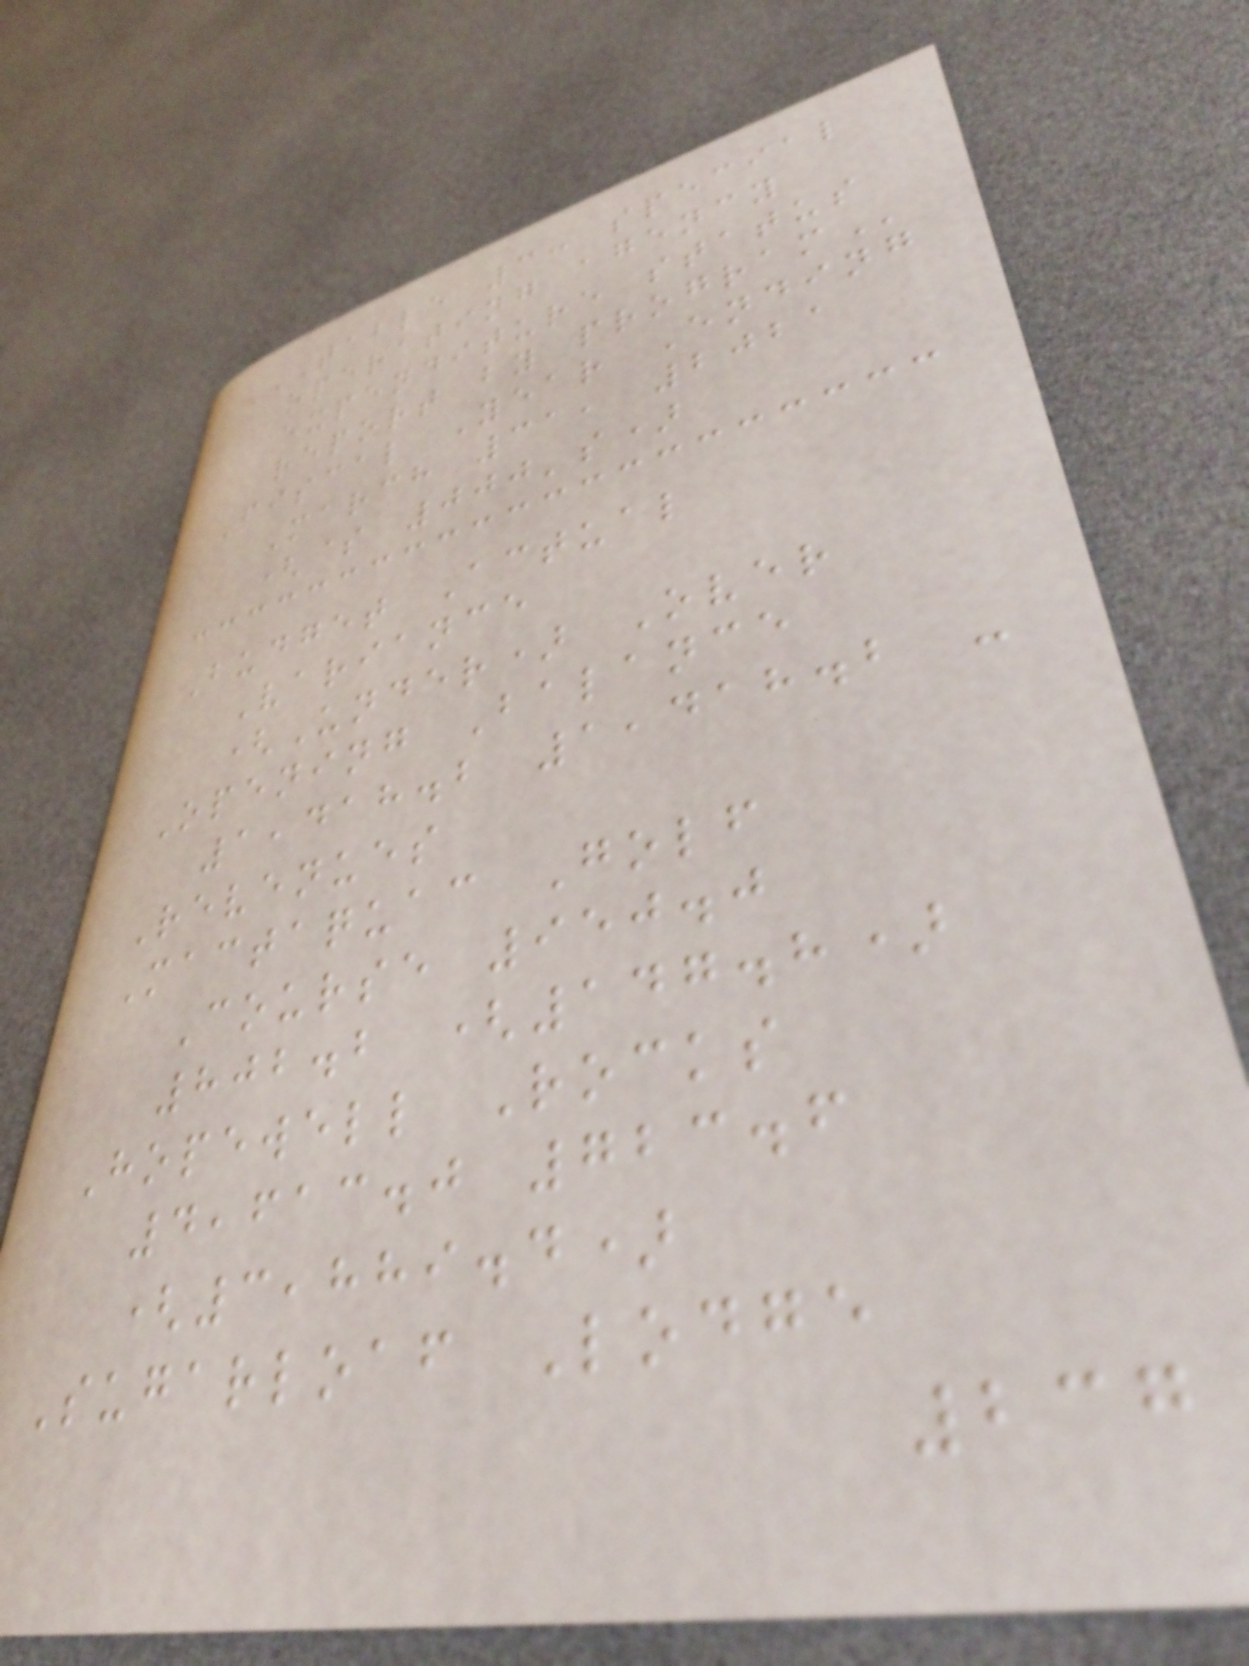TABLE 3: SPECIAL
OPERATING AGENCY
EXPENDITURE STATUS
REPORT BY PROGRAM
Fiscal Year Ending
March 31, 2021
($ 000's)
Budget Actual
Variance
(Under) Over
Opening Balance
1,418.2 1,418.2 -
Revenues
Mactaquac Golf
Course 950.0
802.2 (147.8)
Hopewell Rocks
4,613.0 723.6
(3,889.4)
Sugarloaf Lodge
237
